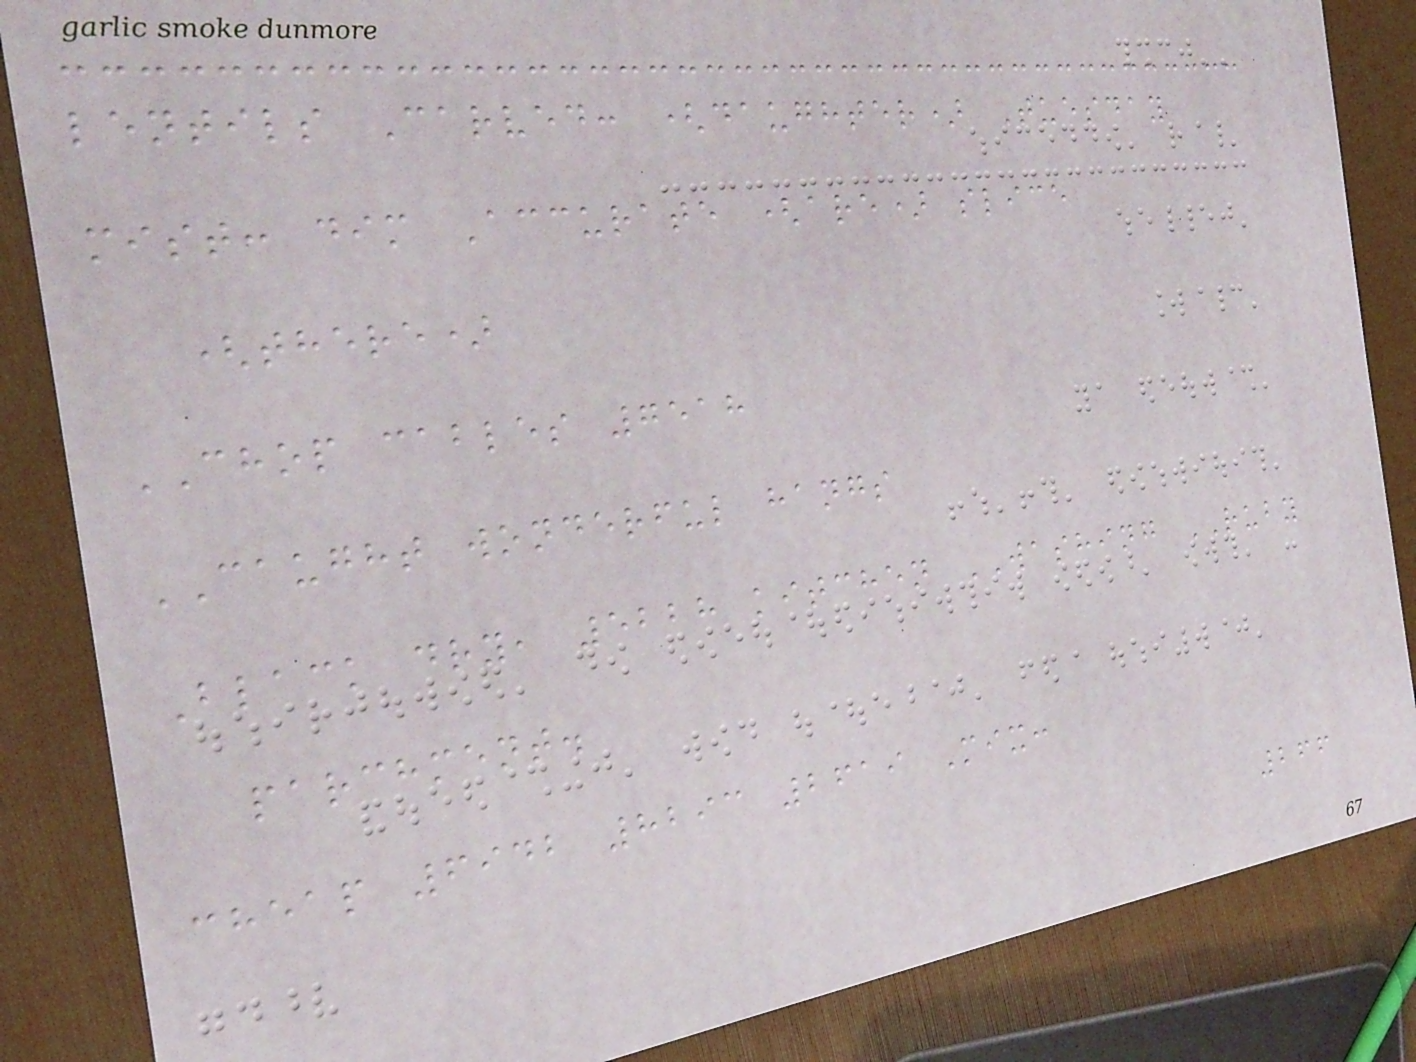lentils Carved: (daughter) Tuesday
mist: dim Accurate (are) slice
(there)
CHOP cables 7518
CAUGHT wonderful hangs
Black dry, 5228 kitchen WASHING RUBY
parchment.
cheap 6942 8293 2619 Mix:
266
